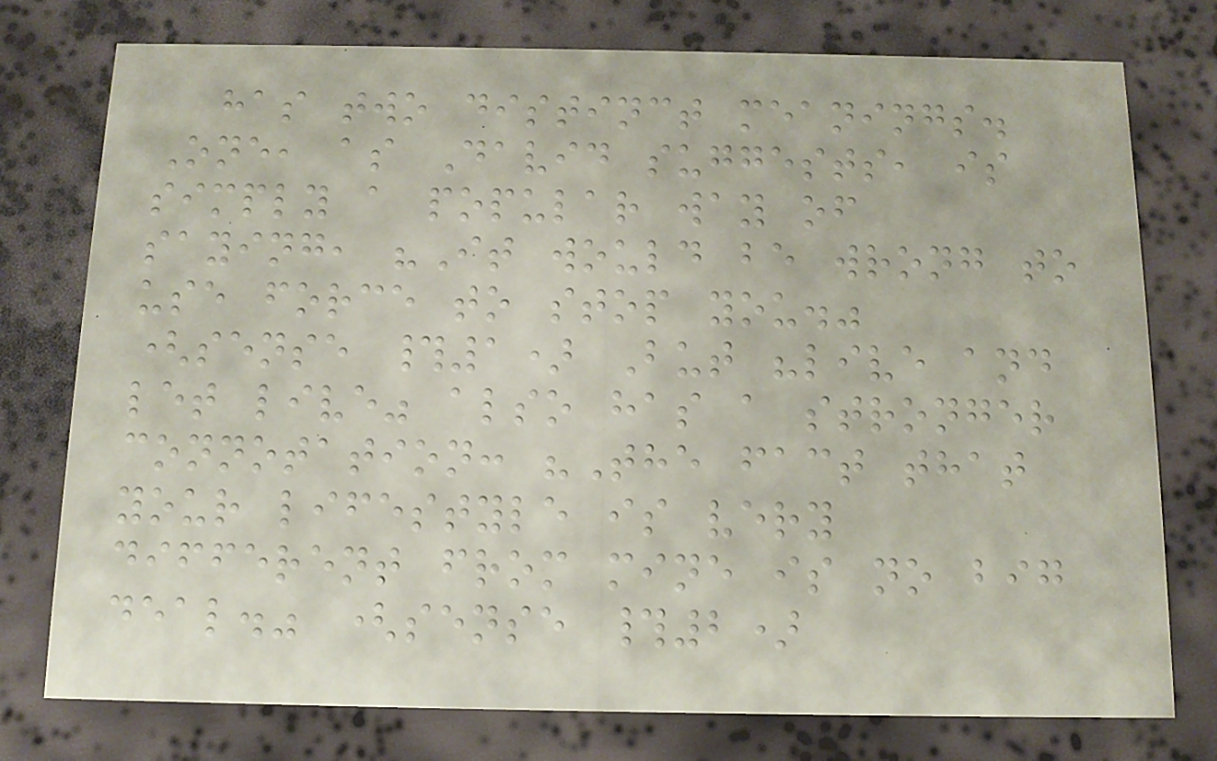has two distinct meanings.
One, as David suggests, is
simply a popular way of
saying, "It would be wrong to
use force to stop you."
(sense #1) But "live and
let live" also has a stronger
connotation: "The fact that
your lifestyle is very
different from mine is no big
deal." (sense #2)
